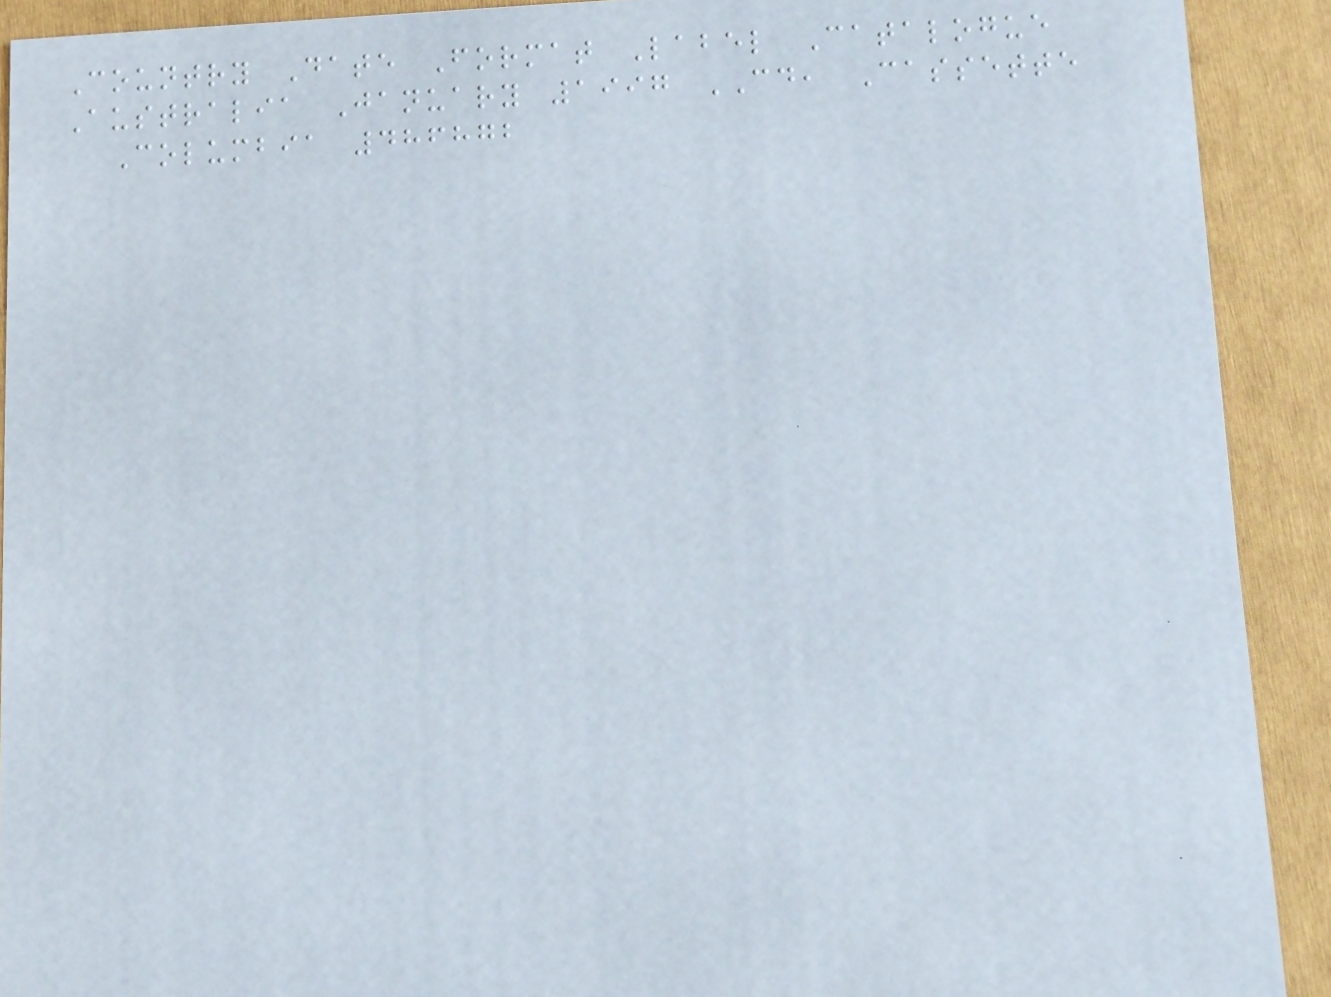Country Date Format Label Catalogue
Australia January 1997 CD, Cassette
Columbia 486872
